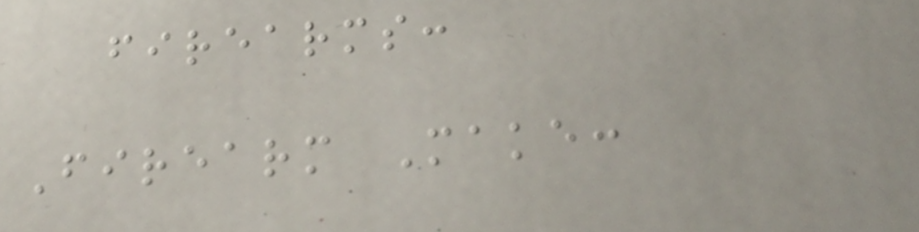firearms:
Firearm Make:
